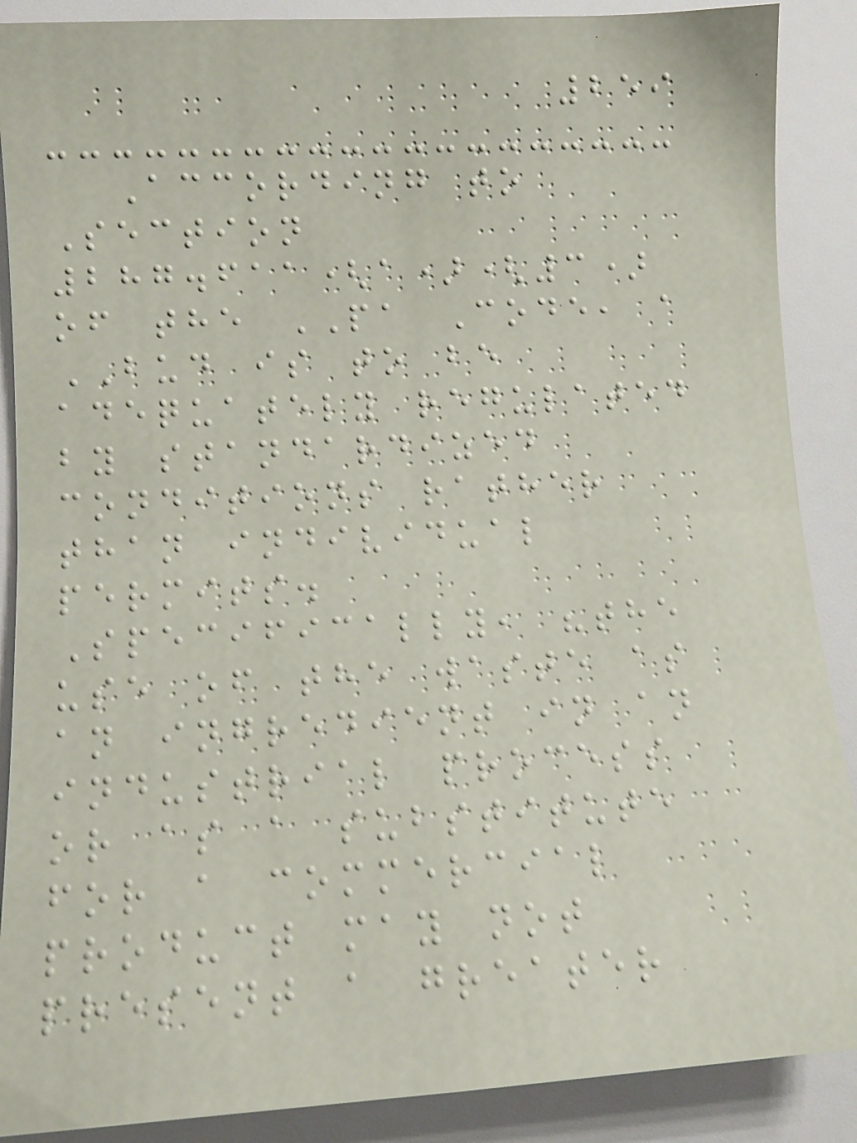259
According to
Section
287.611(a)(3)
of the PA Code, a
BUD is to be
adequately regulated
by standardized
conditions rather
than individual
permits.
Specifically, "the
use of the waste as
an ingredient in an
industrial process
or as a substitute
for a commercial
product may not
present a greater
